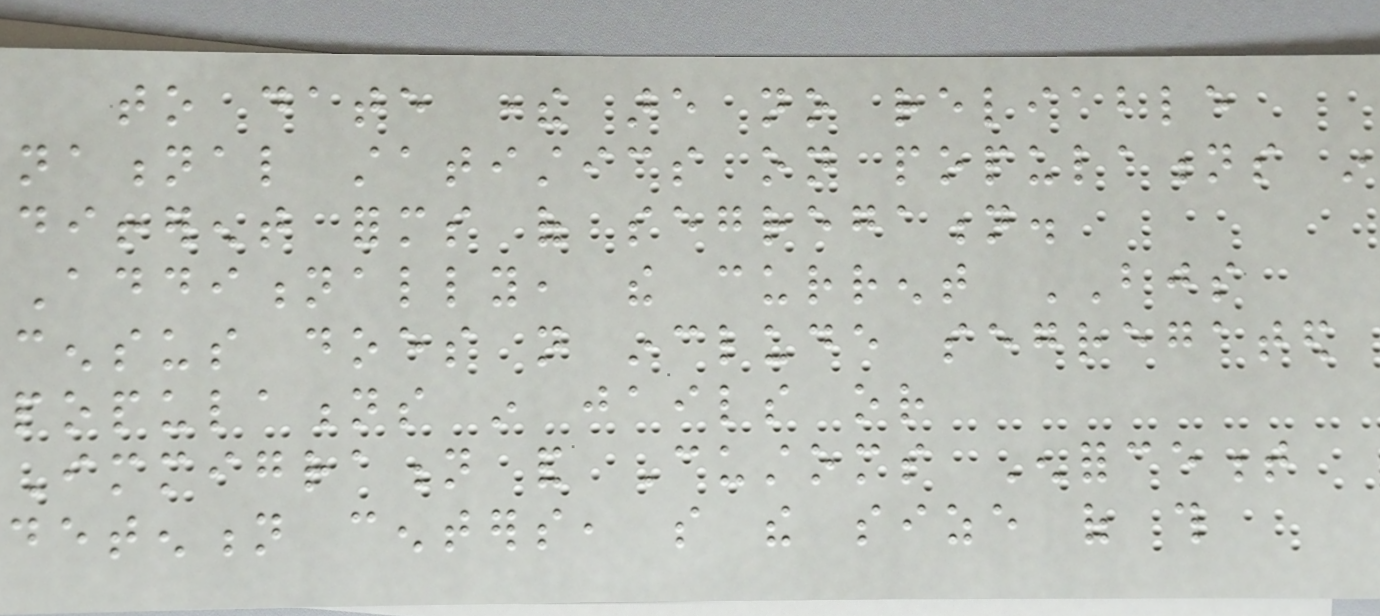to date there are no reliable
national statistics on populations in
different forms of segregation.
Additionally, the current BJS
census does not include segregated
populations in jails or
Immigration and Customs Enforcement
detention centers, so the size of this
